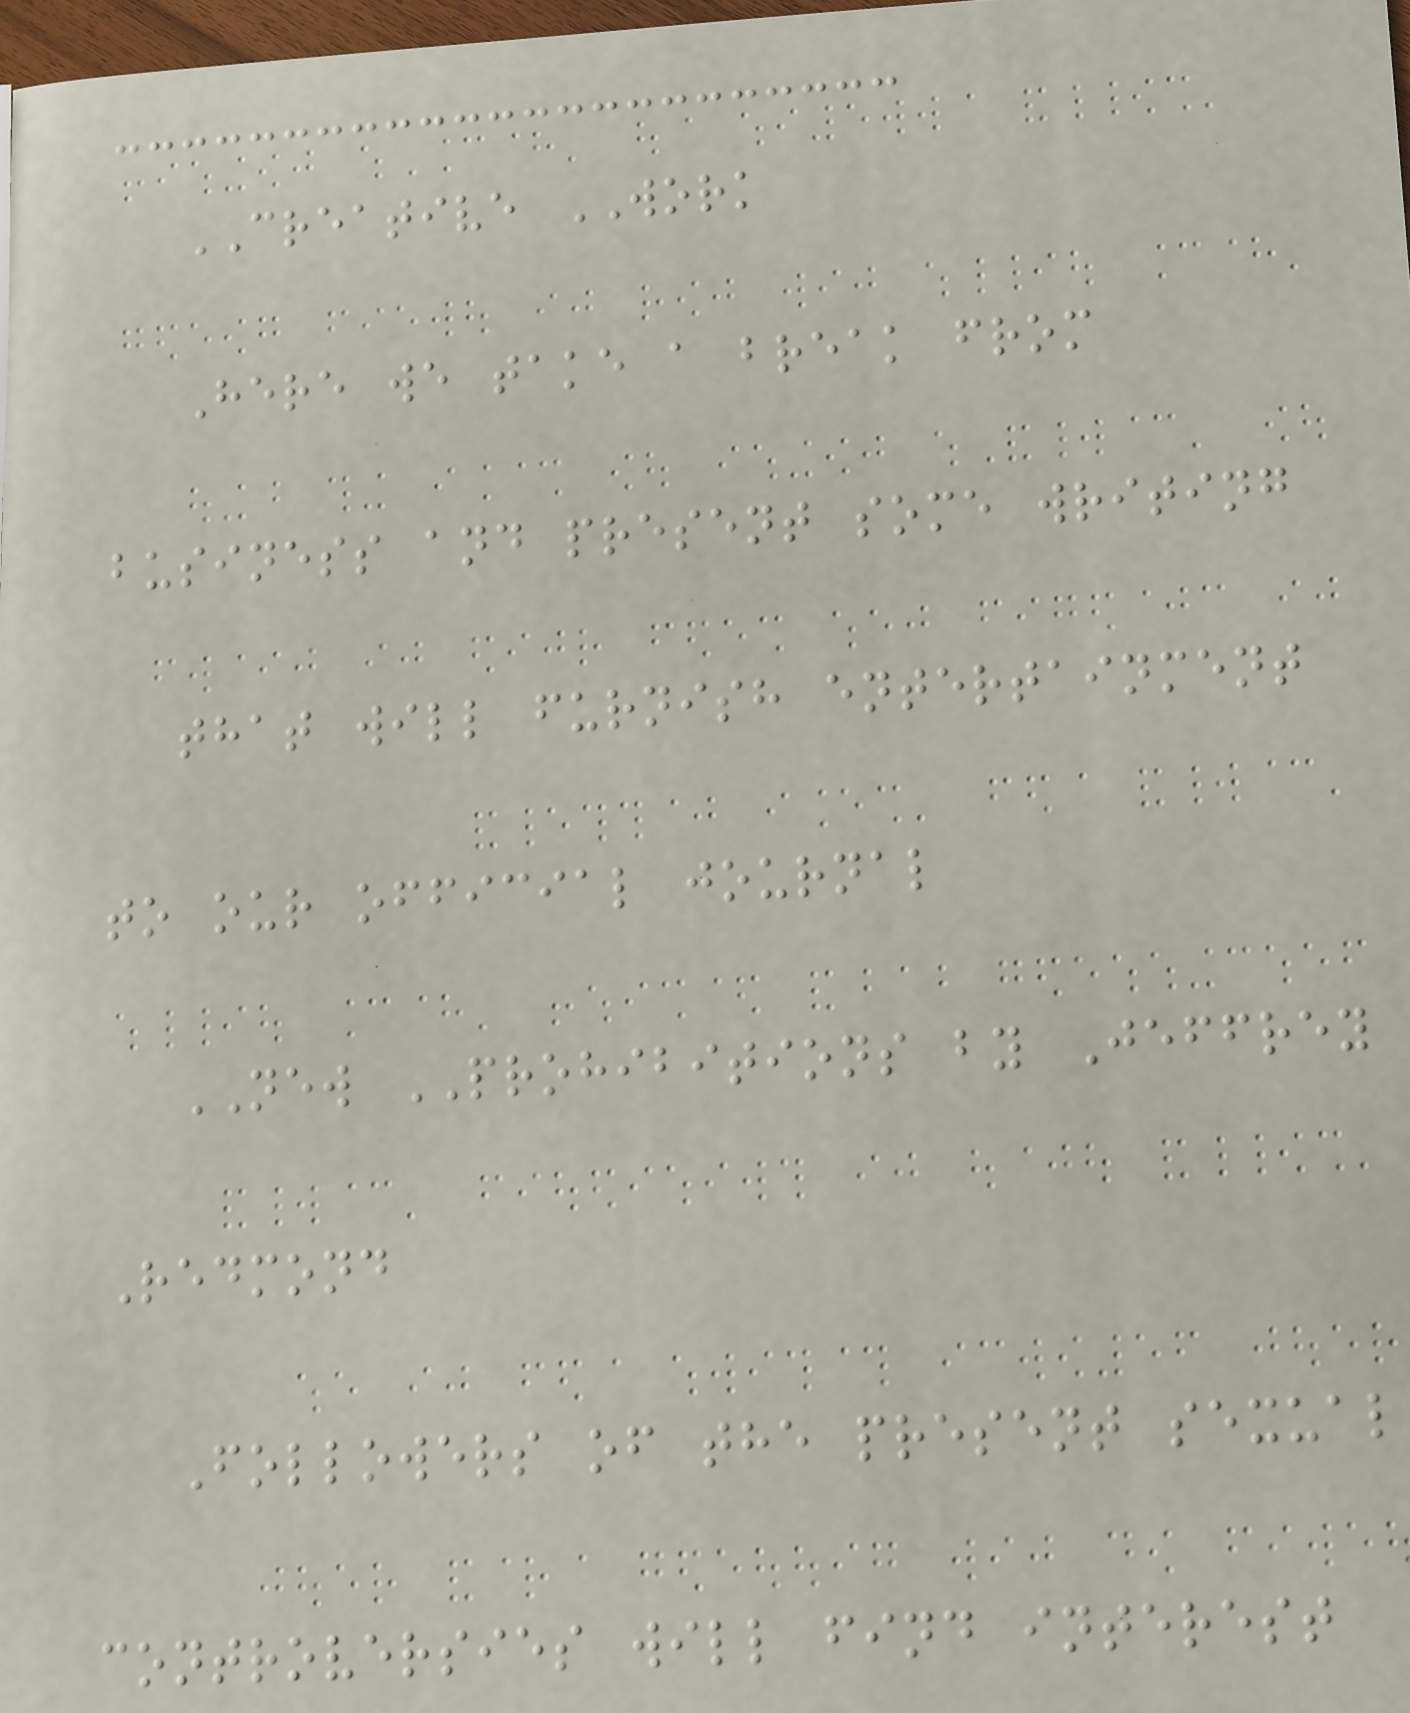CREATIVE WORK
Here we take a break from
business and present some writing
that will furnish entertainment
to our official journal
NEW PROHIBITIONS by Jeffrey
Redmond
Followers of the present sexual
controversies will find interest
